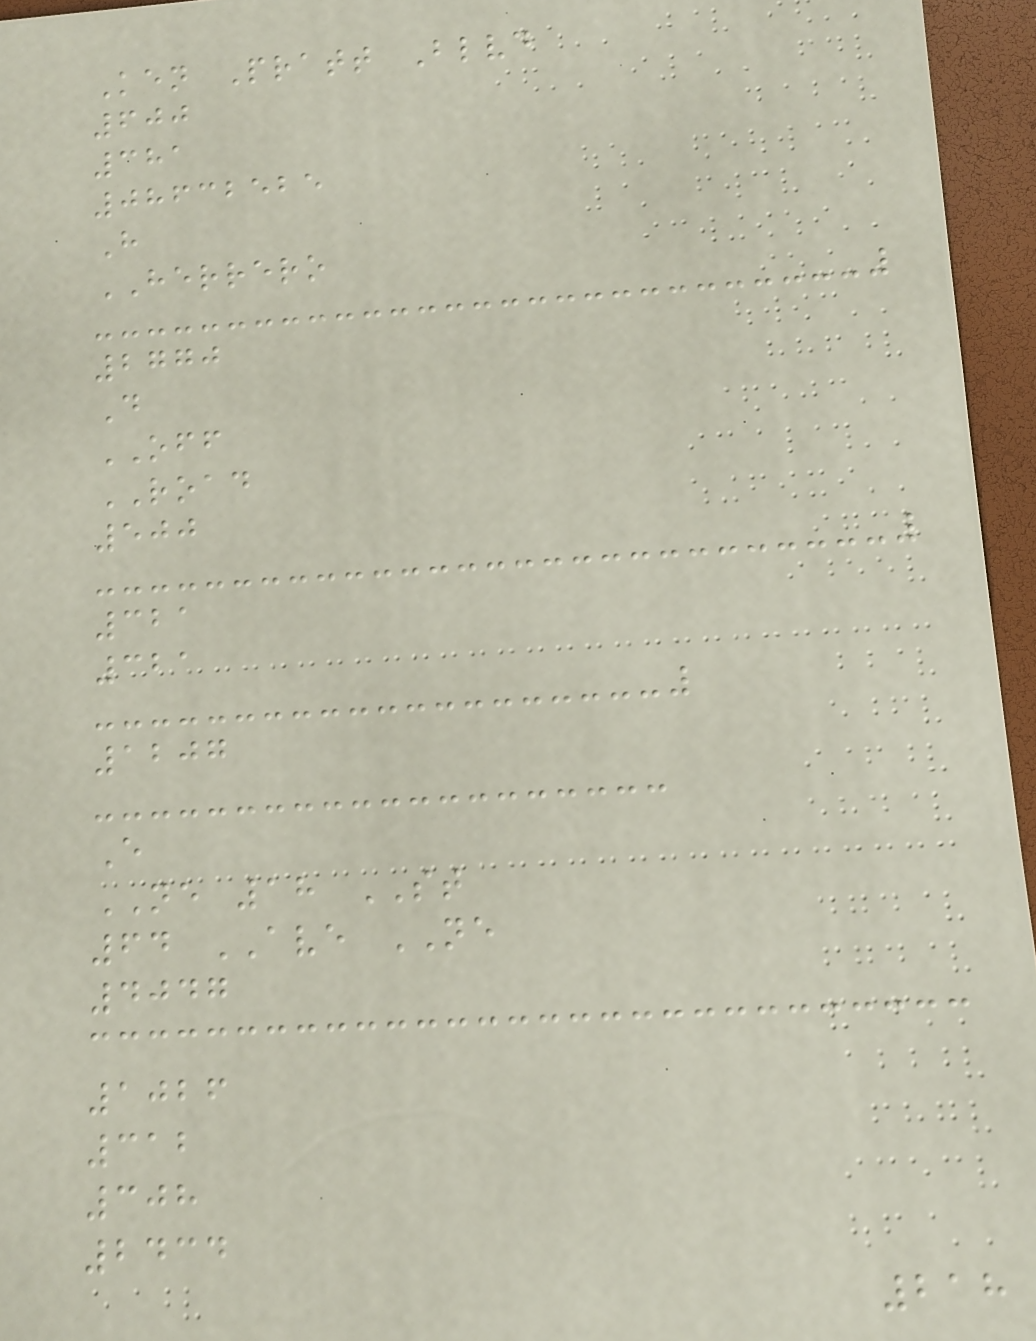Ken Pratt Blvd
600
381
08632525
H
HERRERO
2770
D
OFF
ROAD
500
321
321
1207
E
NE 18 ST
64 AVE NE
4047
1026
312
308
2434
218
